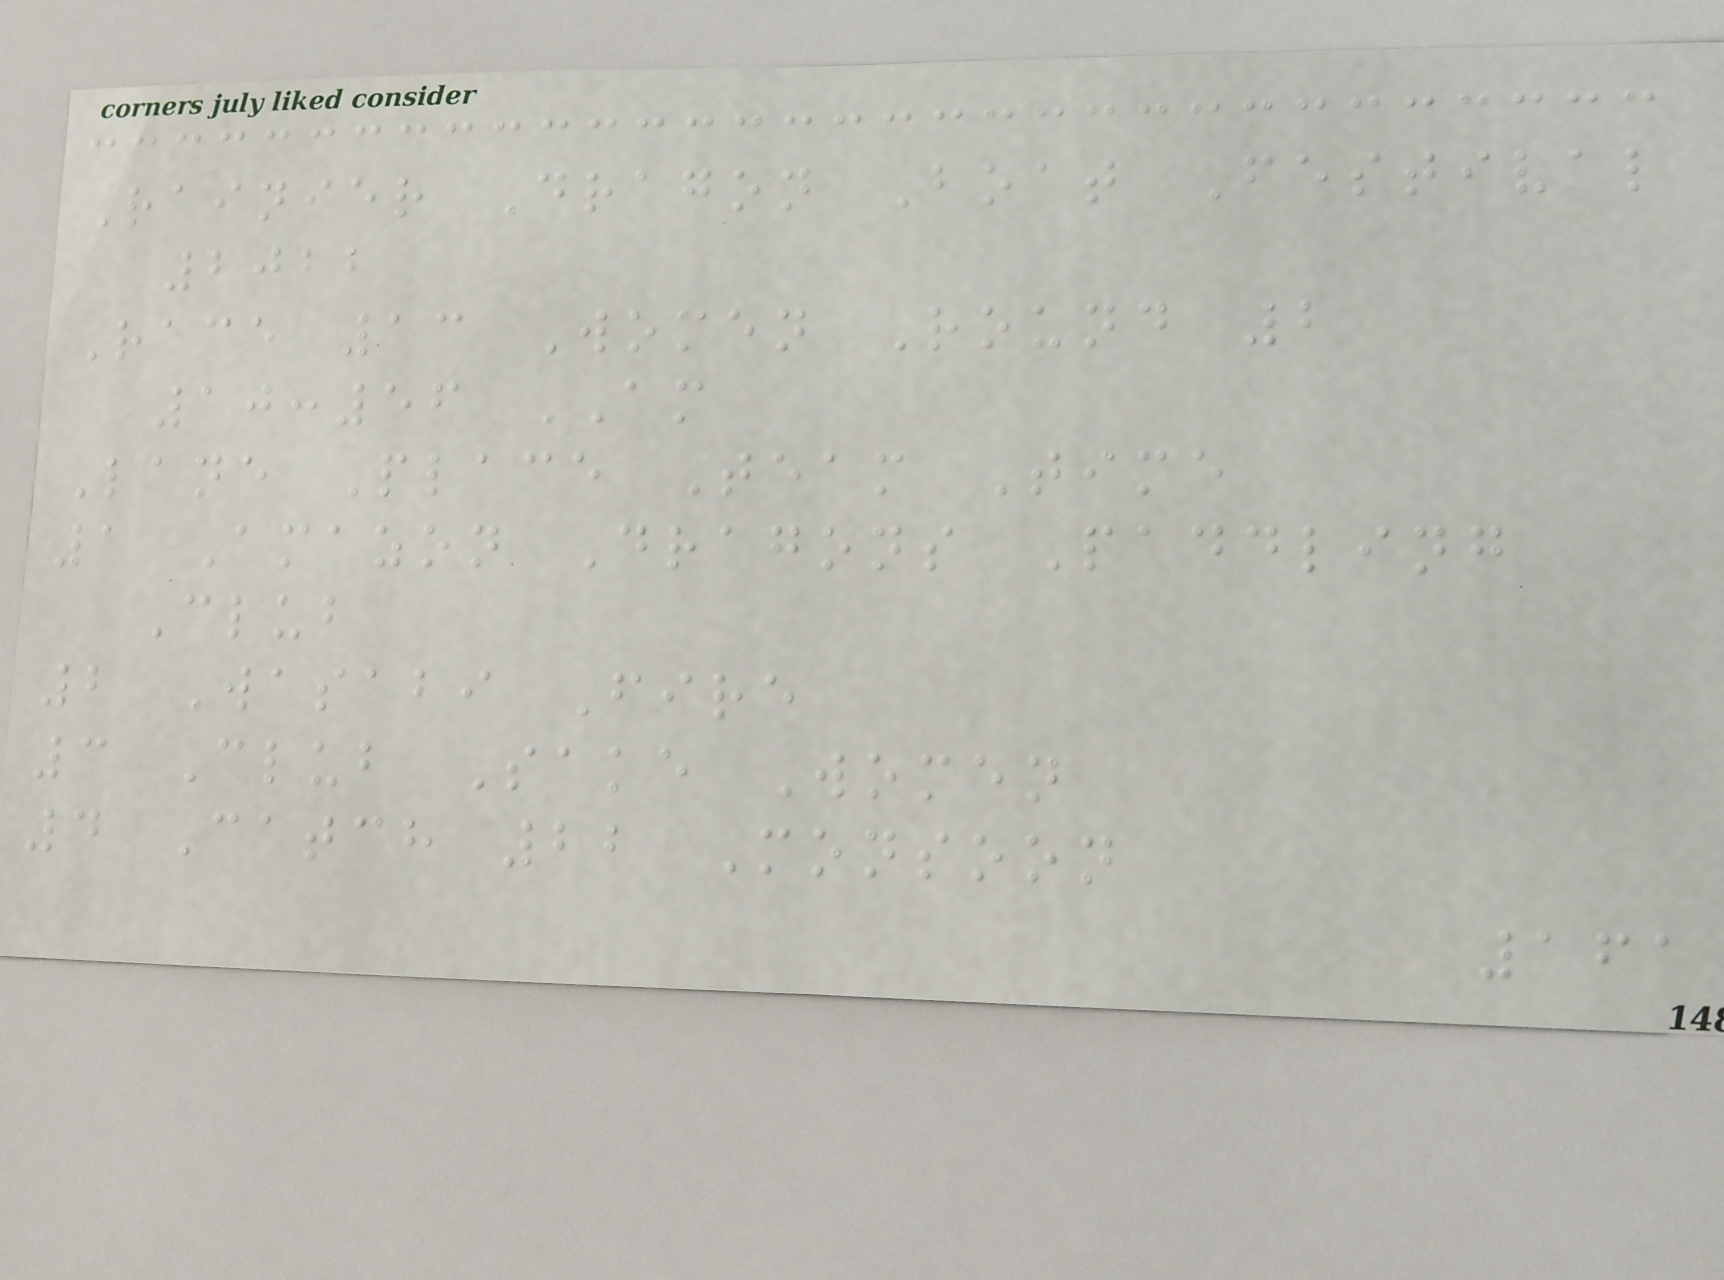Rainier Dragon Boat Festival
2022
Race 13 Women Round 2
10:56 AM
Lane Place Team Time
1 Amazon Dragons Paddling
Club
2 Wasabi Fire
3 Club Sake Women
4 Catch 22 Monsoon
161
